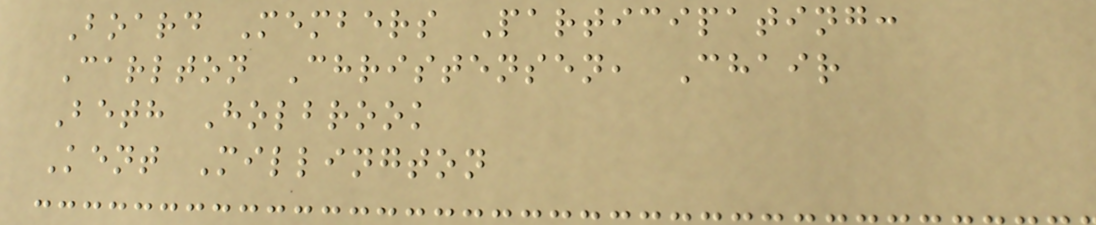Board Members Participating:
Carlton Christensen, Chair
Beth Holbrook
Kent Millington
